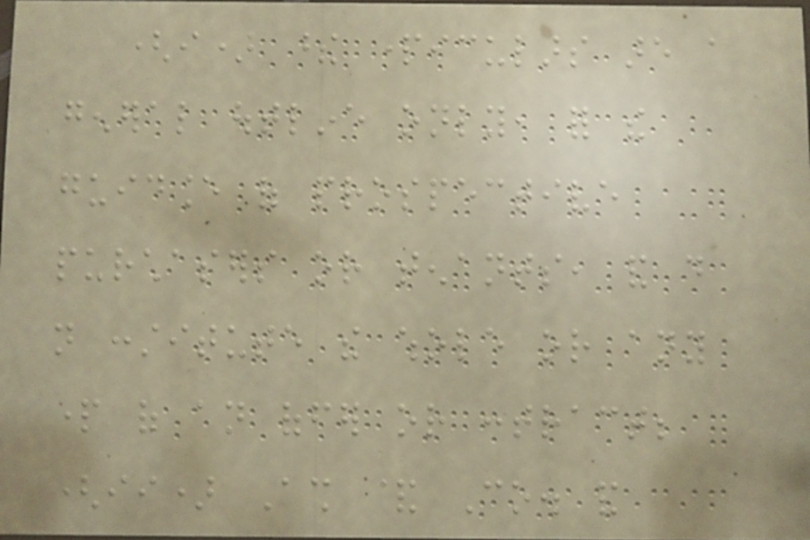(i) these particulars are a
general outline only, for the
guidance of prospective
purchasers or tenants, and do
not constitute the whole or any
part of an offer or contract;
(ii) Ash & Co. and
